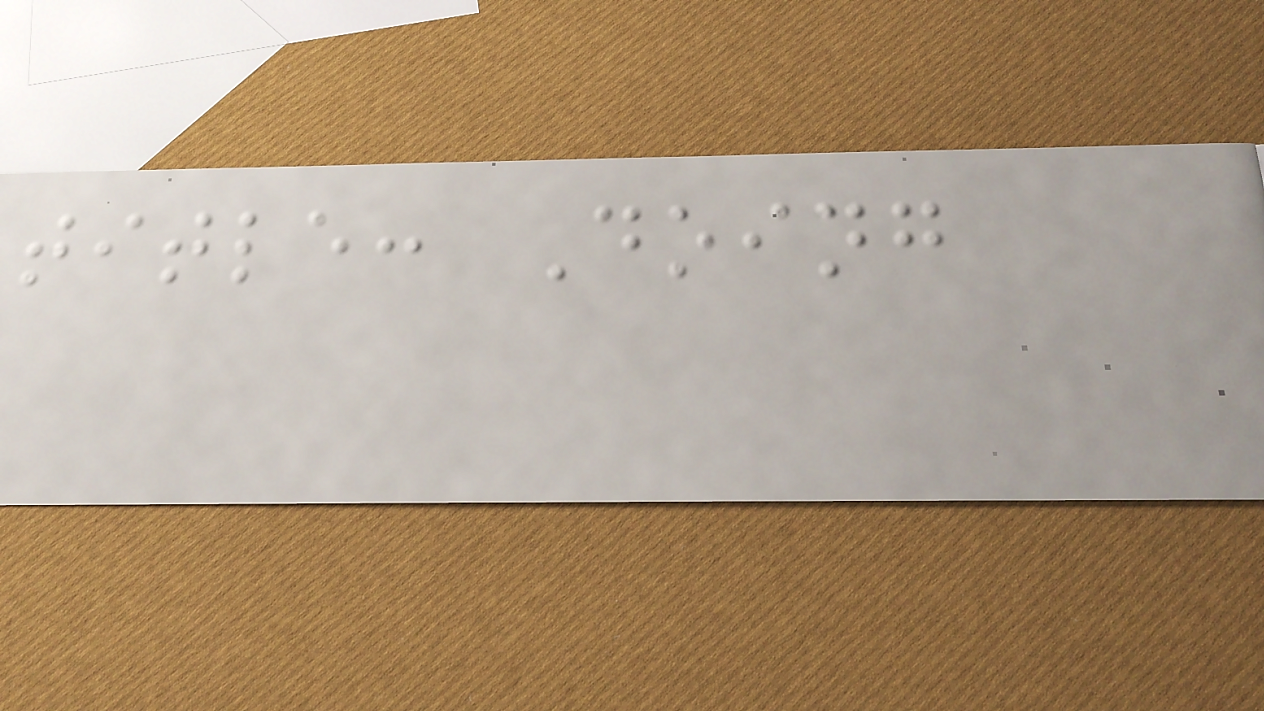title: Doing
